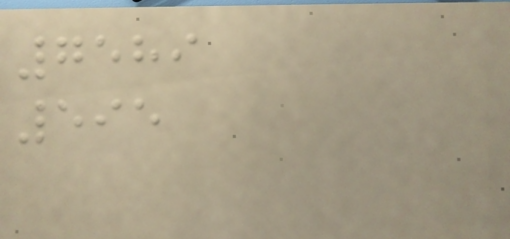7589
595
